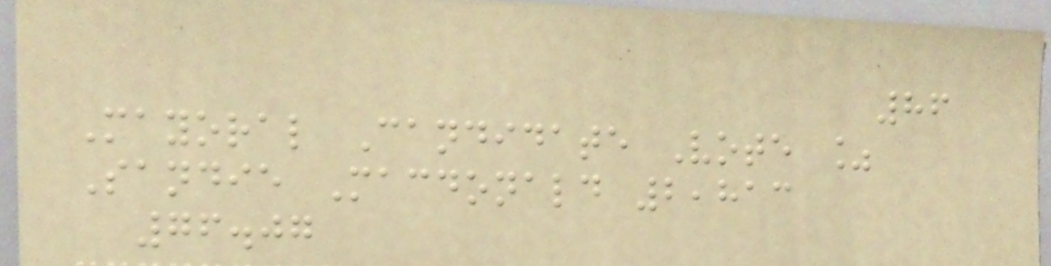86
Mayoral Candidate Vote %
Sandie Macdonald 2,813
76.07
